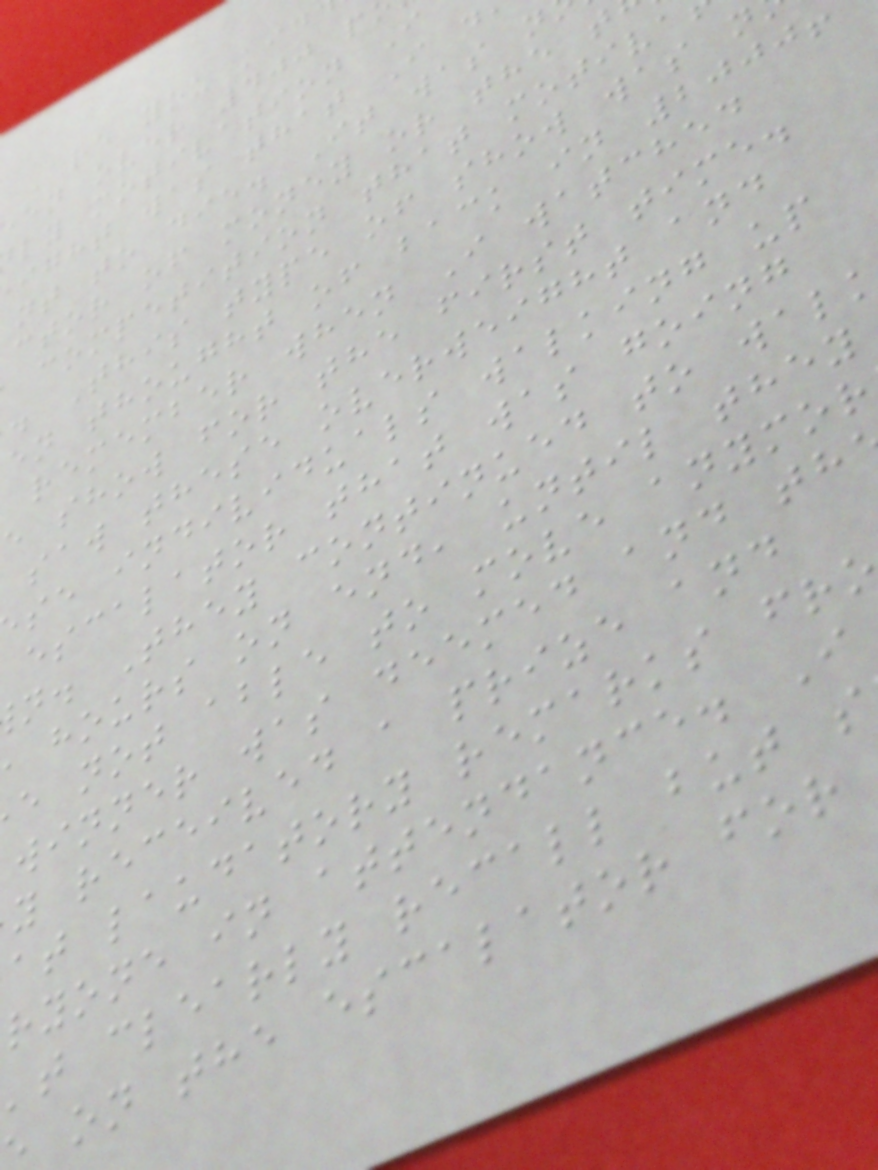Are you kid
en over 400 p
ly motivation I
ight was that I d
nt to die. It was n
ctor of money or the t
competition that motiva
. This type of show was n
en thought of back in 2000!
remember when I watched
e show for the first time.
saw these overweight and
se individuals walking up
escalator that was going
n. They continued to wal
hours on end, until they
e not able to move anymor
winner was deemed and th
y received a prize and
at laudatory remarks fro
ryone in attendance. I
't clearly recall but s
on the escalator for
